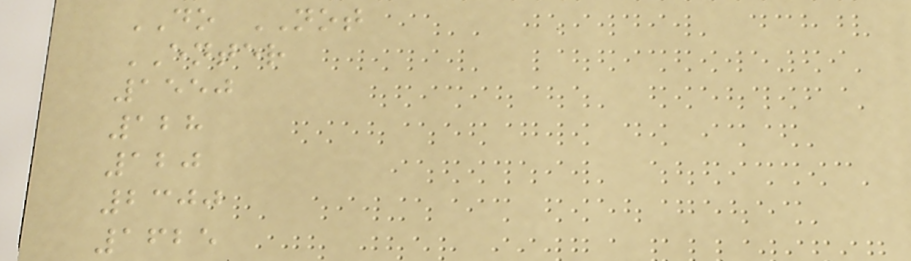DO NOT
ENTER
1550
128
120
2300
1625
